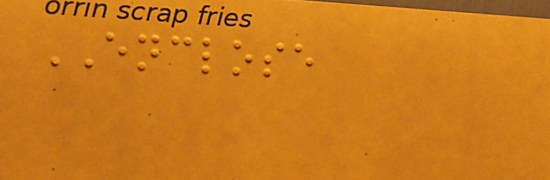ENCLOSE
